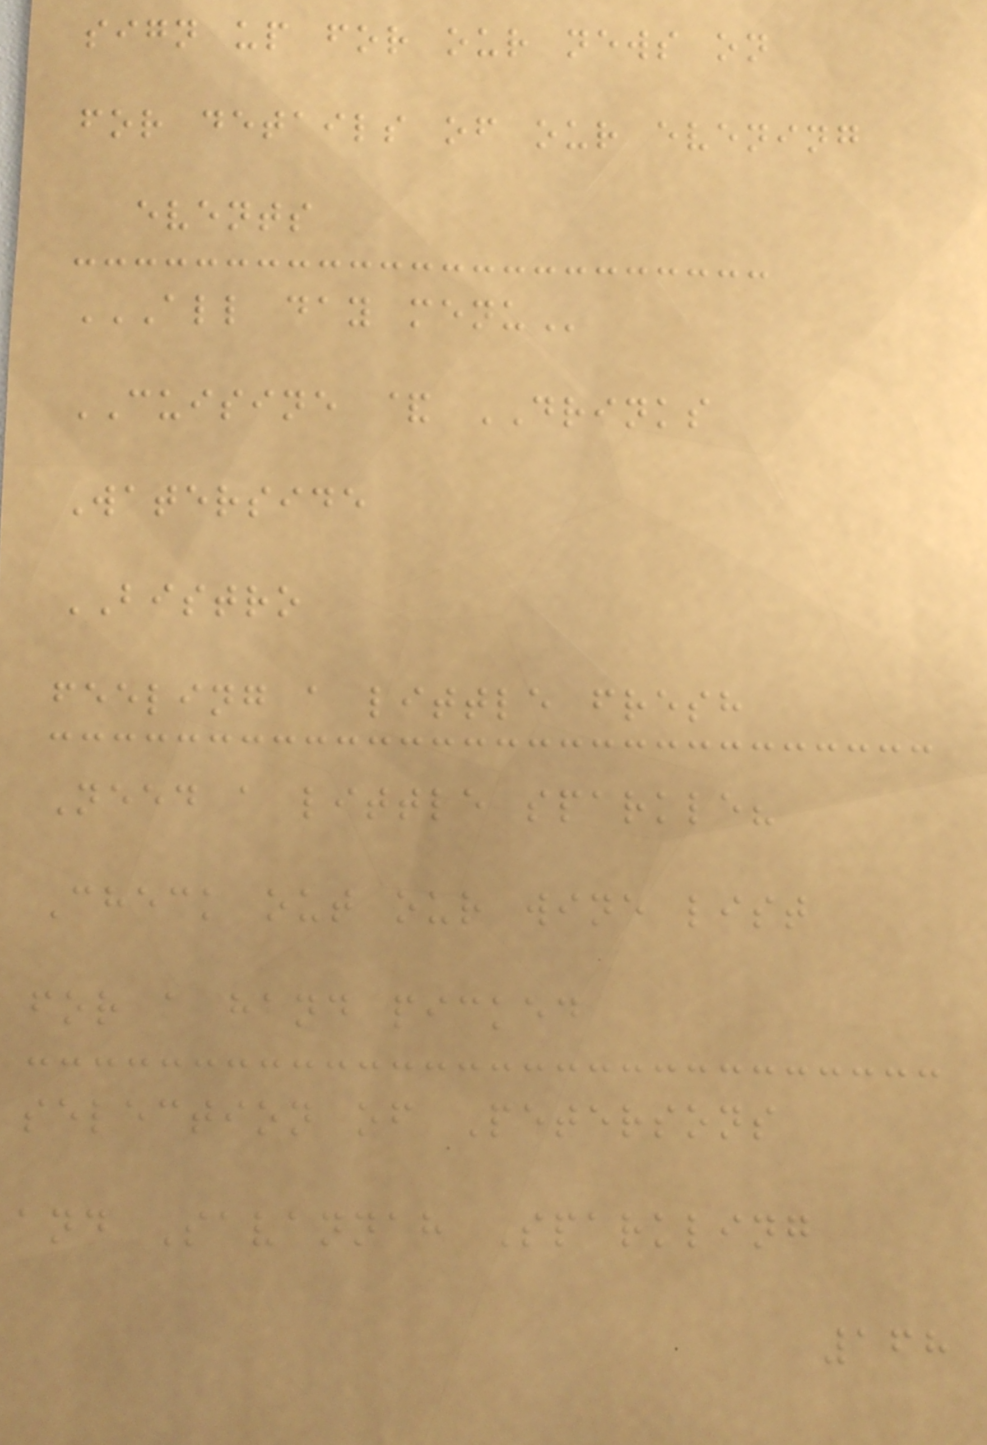sign up for our news on
for details of our evening
events
ALL DAY MENU
CUISINE & DRINKS
Waterside
BISTRO
feeling a little fresh
Need a little sparkle?
Check out our wine list
for a hand picked
selection of Petersons
and Savannah Sparkling
168
